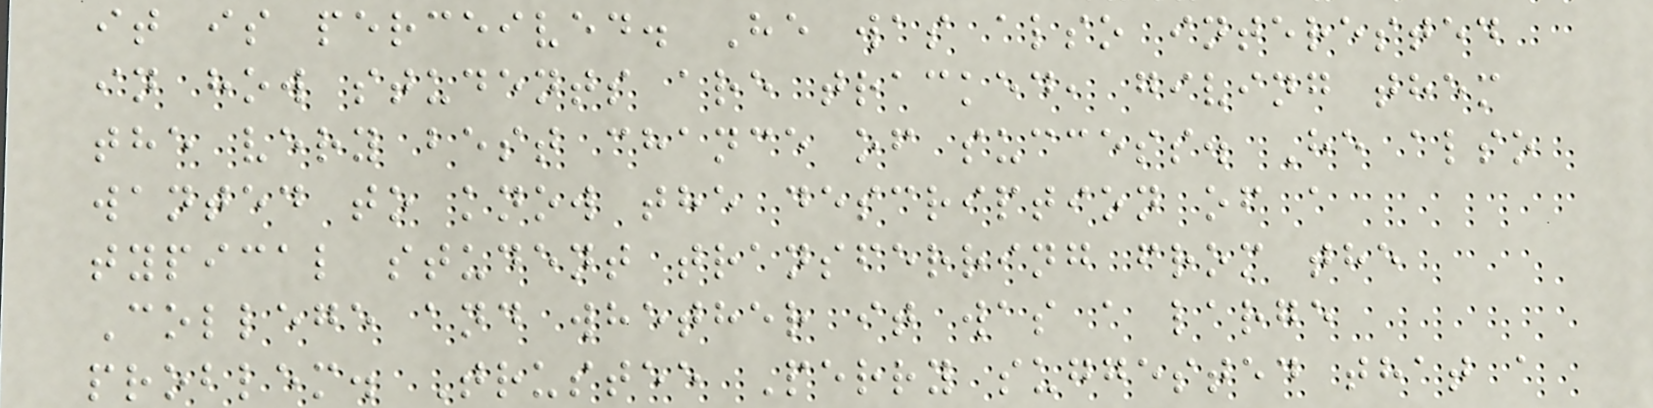it is perceived. He was also interested
in how students are tracked, giving them
the very best chance of success. He also
wanted to know the description of a
typical student transferring from the
College and whether it was a large
problem. Trustee Perry suggested that a
